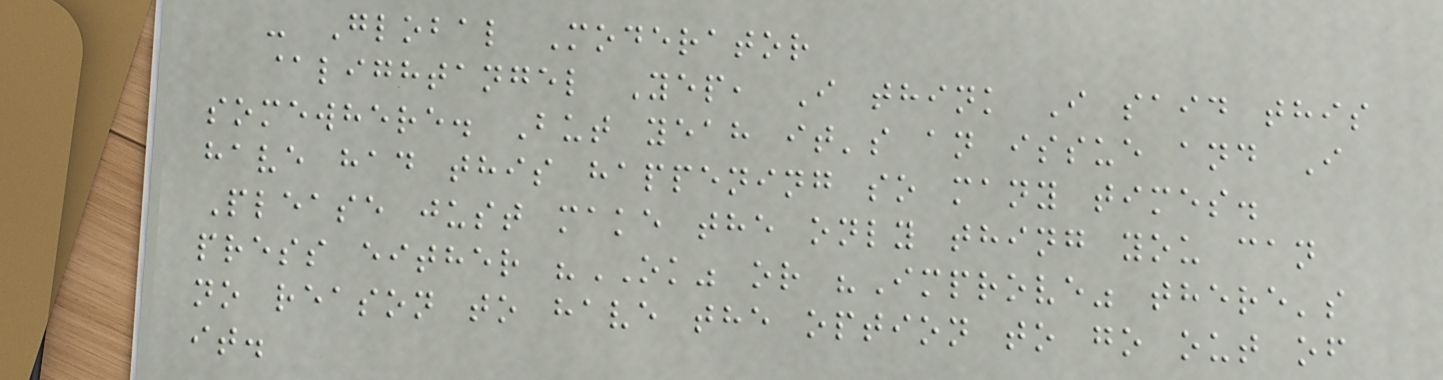- Global Moderator
@lightangel Yep, I think I said this
somewhere. But yeah it's an issue and I
have had this happening so many times.
Please just make the only thing you can
press either "OK" or "Improve" there's
no reason to have the option to go out of
it.
